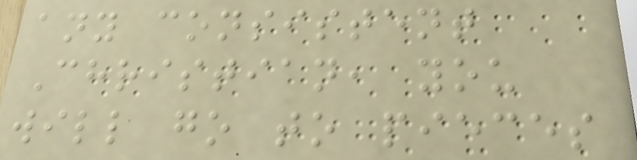any consistent
Christian, you
will go to pieces
